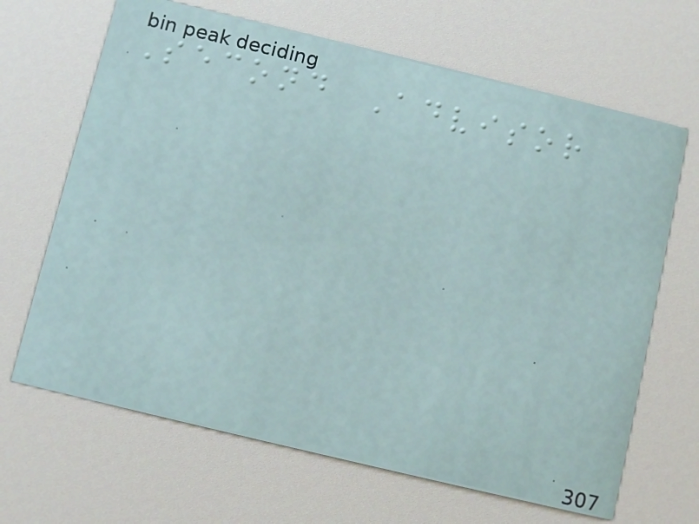Second Advisor
